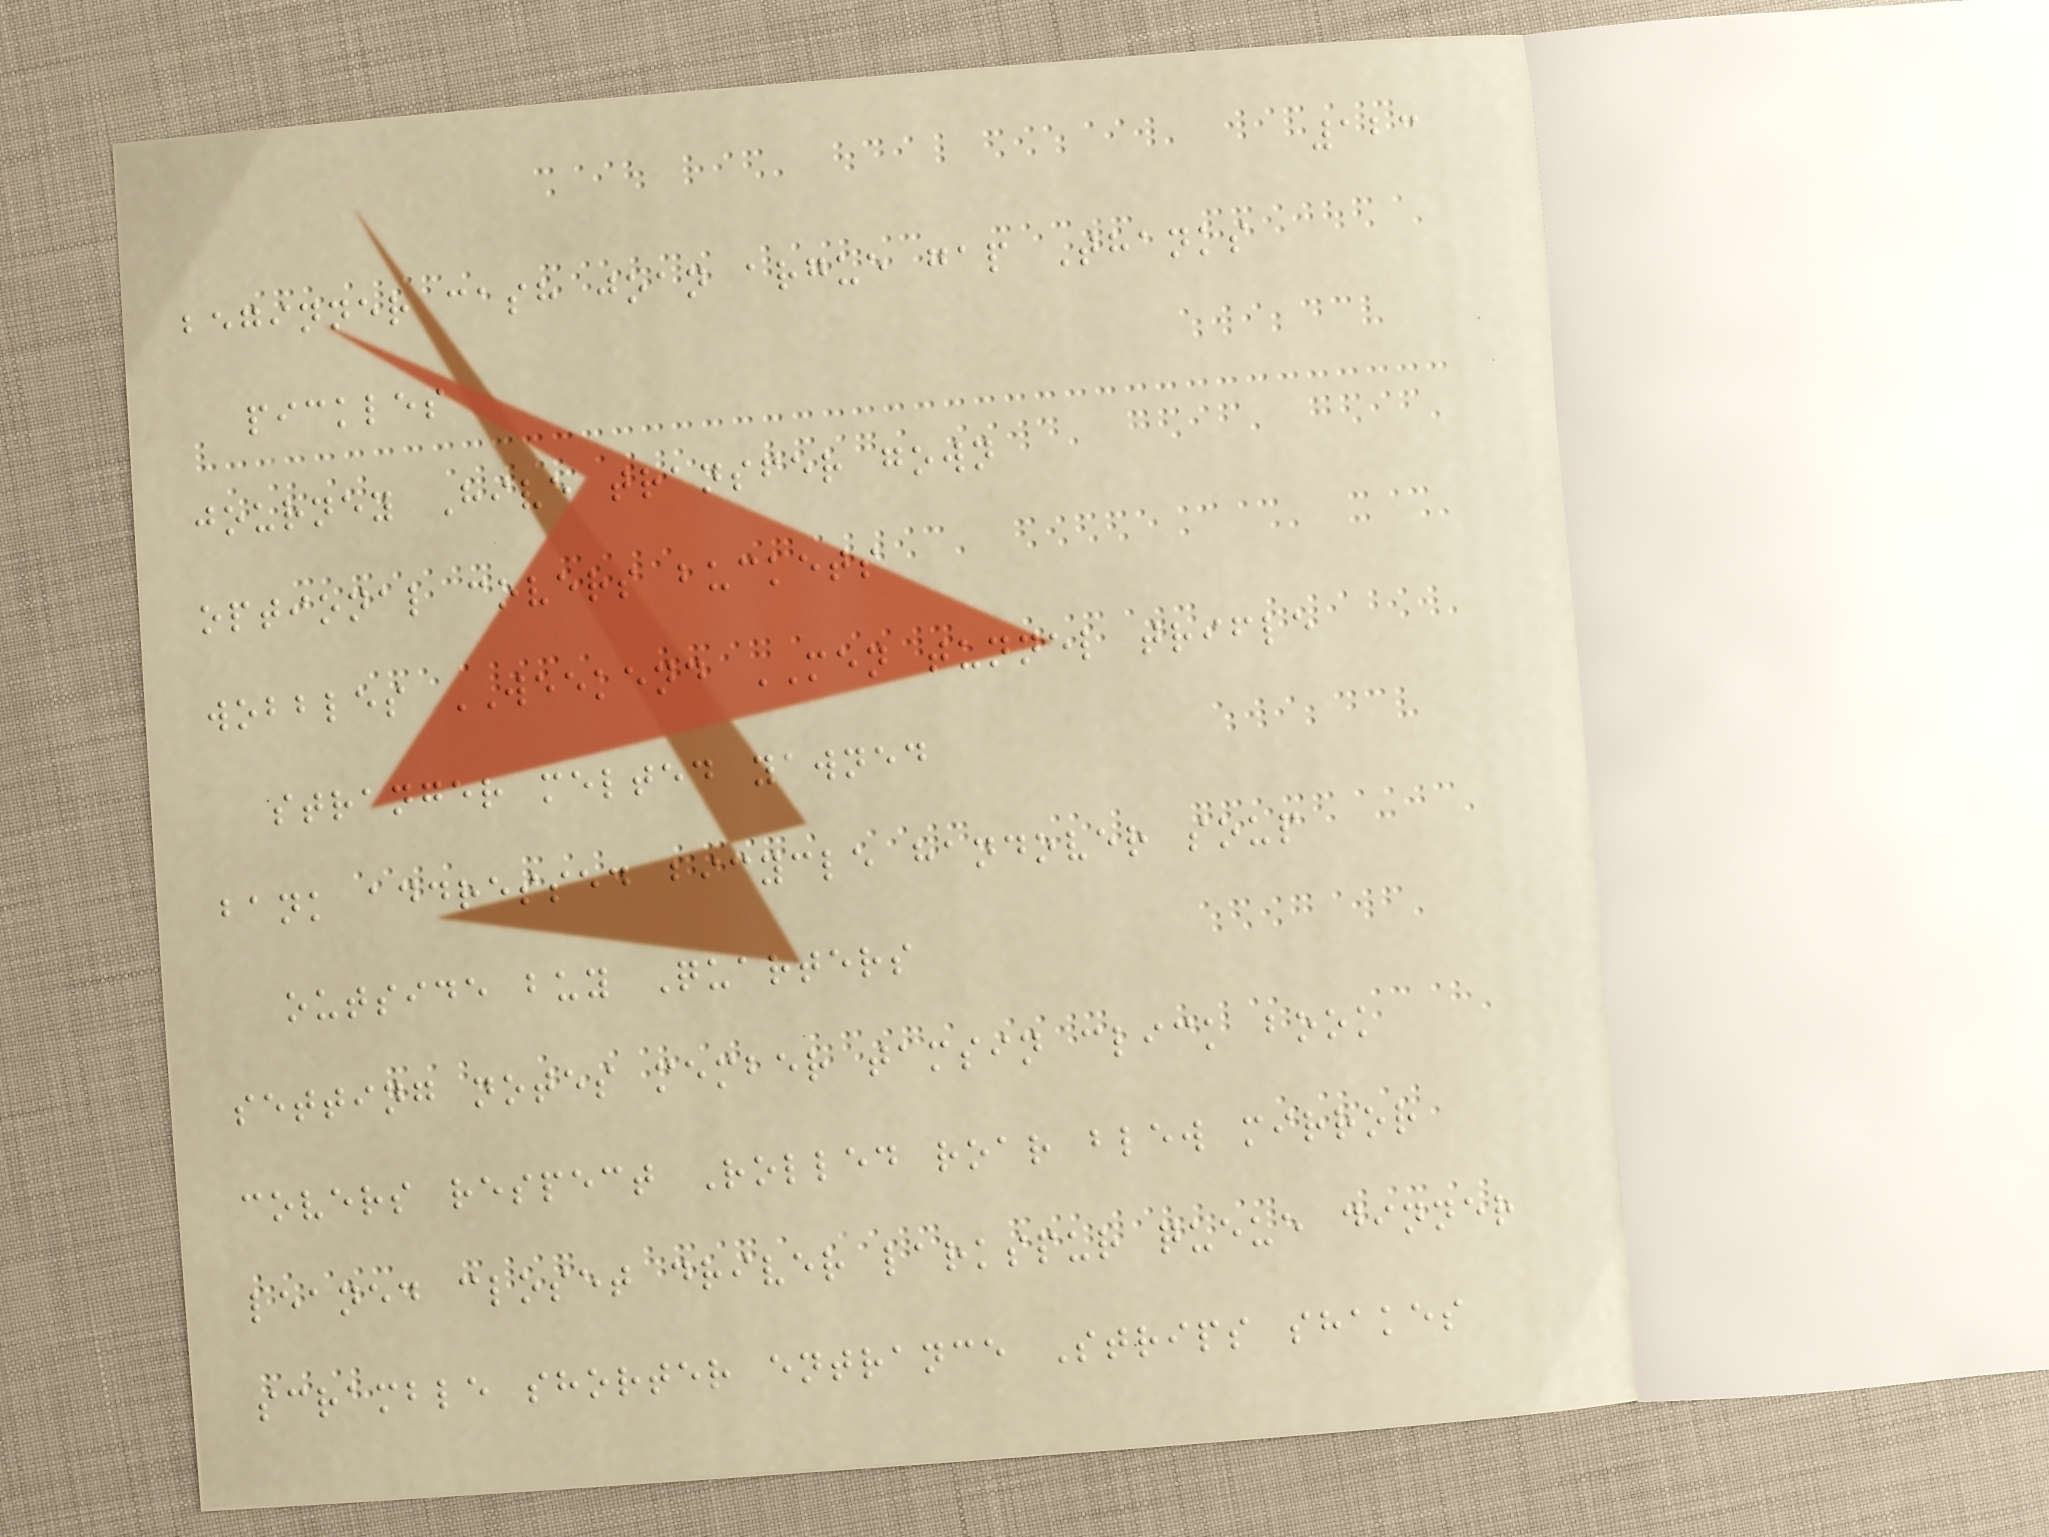123
beginner cash joan argue gap Thanks
pickles
journey Hive transfer gown
optional covers buckets
wobbles WEEKEND MEN tunnel trifle
stranger melted yawned
bank addressed bicycle handover soup
outside buy Quarters
setting notes member tamsin click book
covers respect Rolled roar blew mirror
leaned closet driver larkspur queue dinner
scramble shorter entrance Strips shakes
